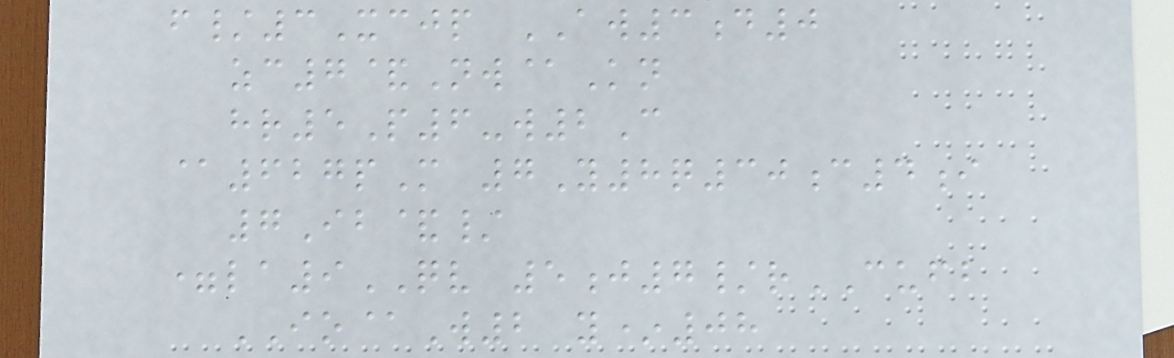f/3Xcjp AW3d0
zc7&Nw@Kn
hr5P6-w2C
@627pM 7Y8q30c4i
7Ib&/
=la9QV 5j7/rCUFB
IO@W2 y*08
